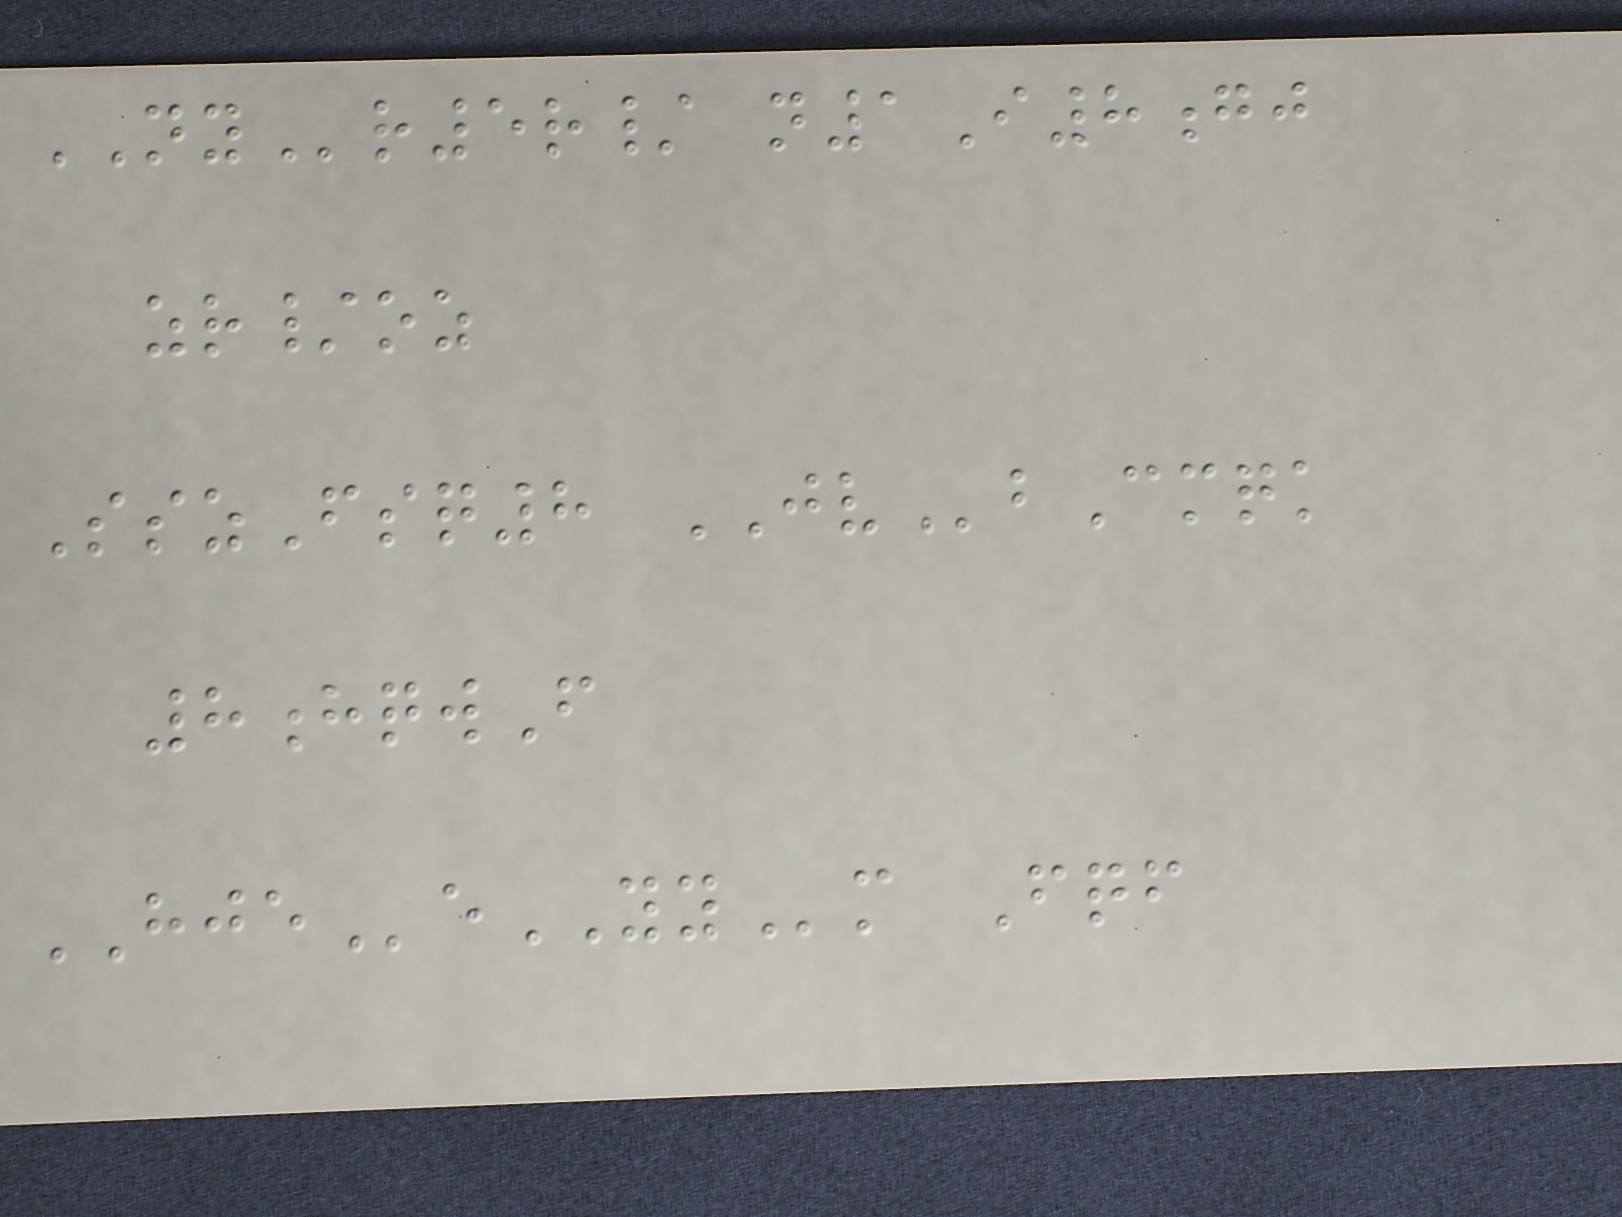NYr5r/ n1I8gj
zr/oz
SszFsq8 JVbCmqk
8hqwF
HJEeYYm Fqf
